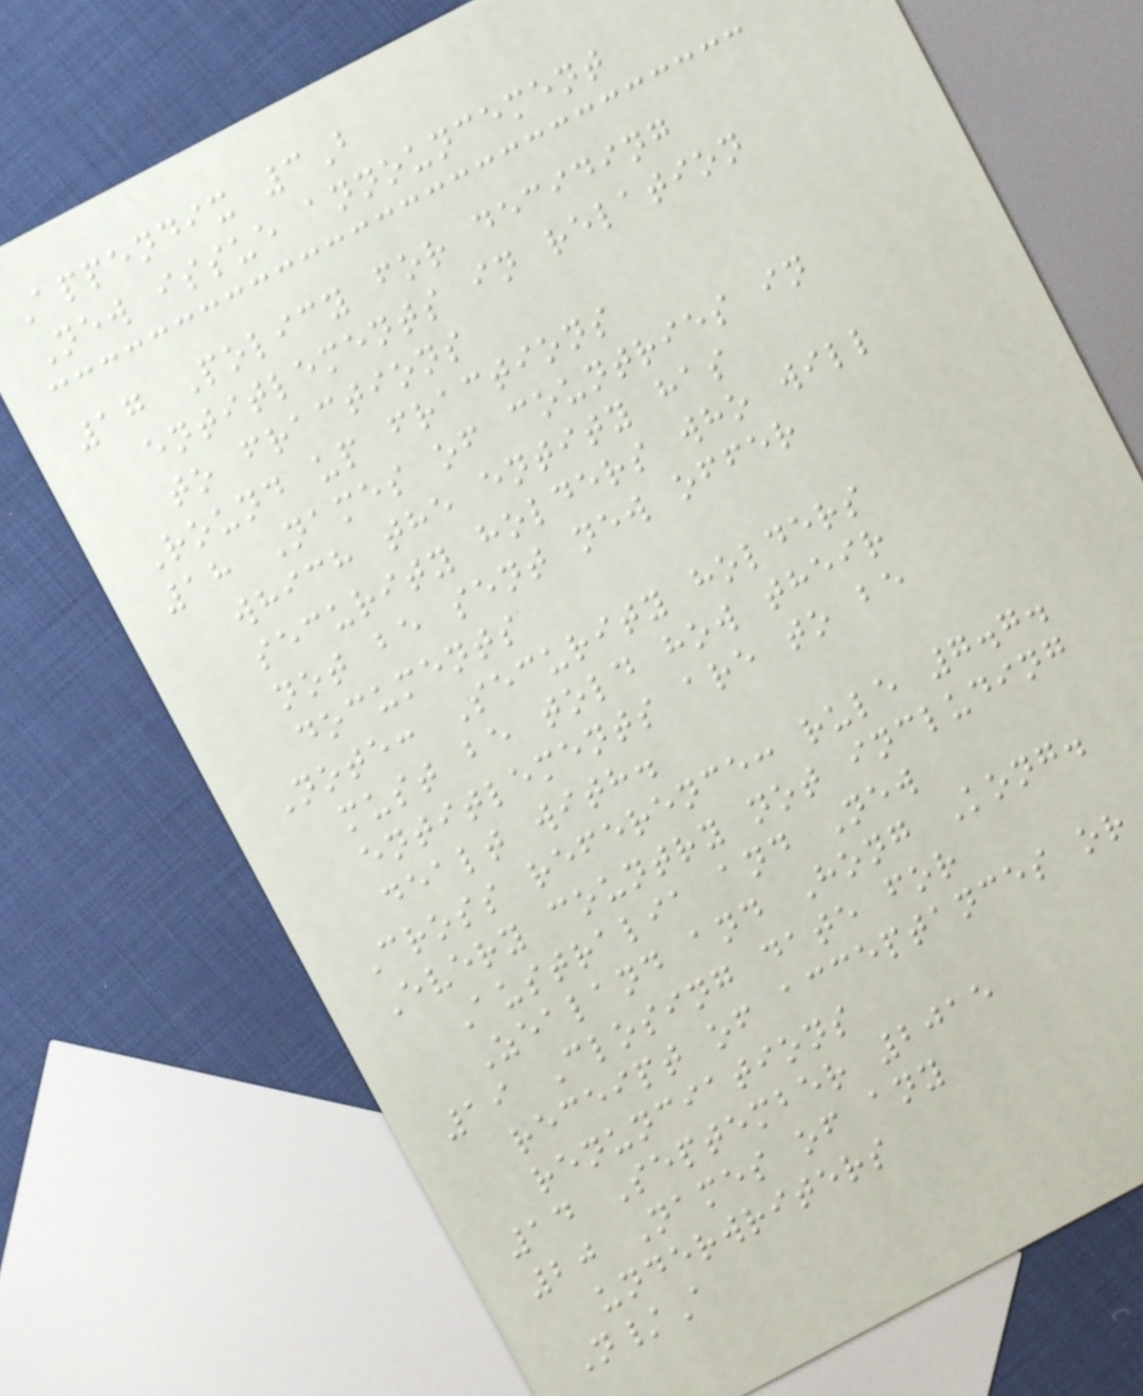Appendix 3B
New issue announcement
17 Policy for deciding
entitlements in relation
to fractions
Round up fractions
18 Names of countries in
which the entity has
security holders who will
not be sent new offer
documents
Note: Security holders
must be told how their
entitlements are to be
dealt with.
Cross reference: rule 7.7.
Every country not including
Australia and New
Zealand and Hong Kong.
19 Closing date for
receipt of acceptances or
renunciations
14 September 2015
20 Names of any
underwriters
N/A
